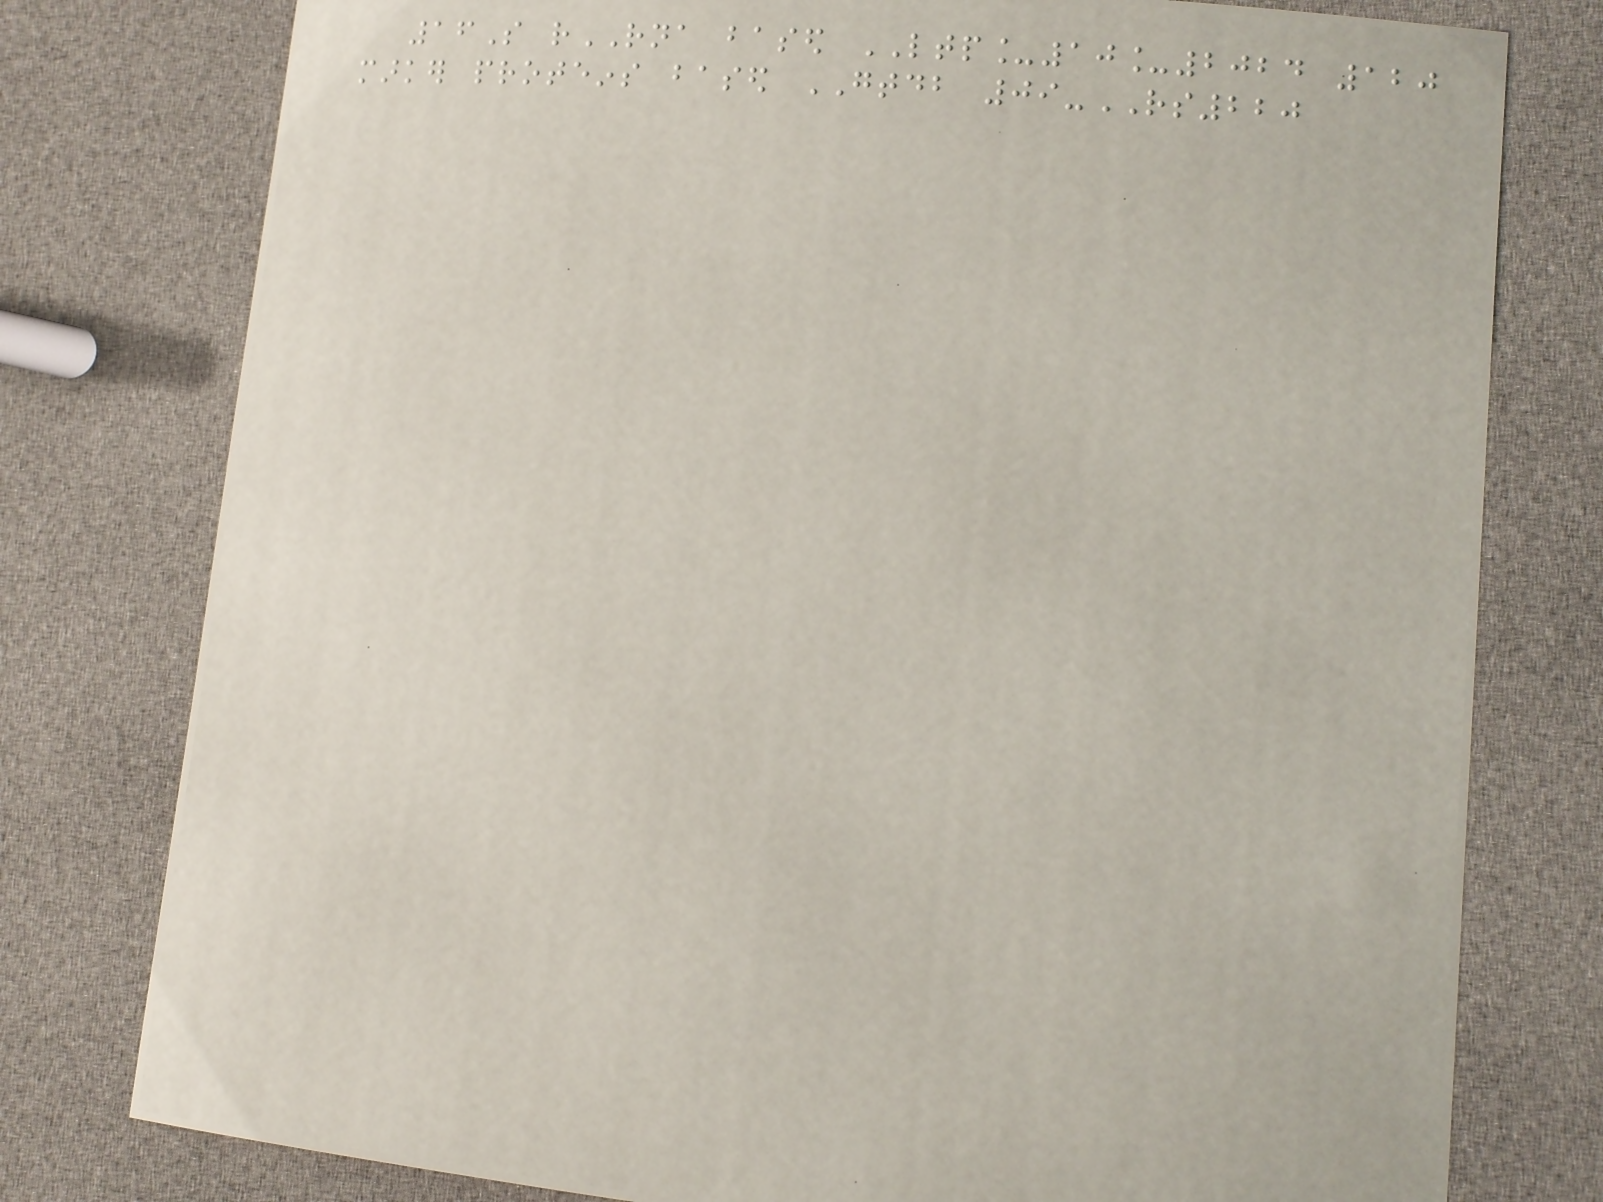16S rRNA based LTP_10_2024 120
marker proteins based GTDB 09-RS220
